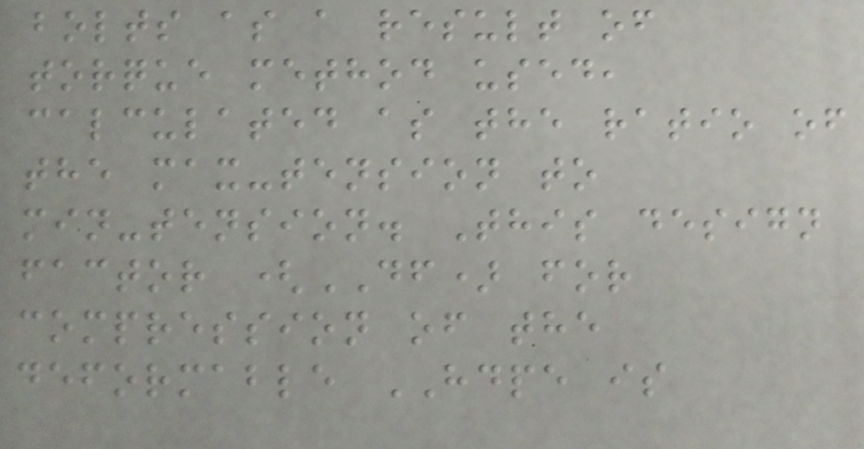bolts as a result of
torque method used,
calculated as the ratio of
the max-tension to
min-tension. This design
factor (DF) for
compression of the
deformable HDPE is
